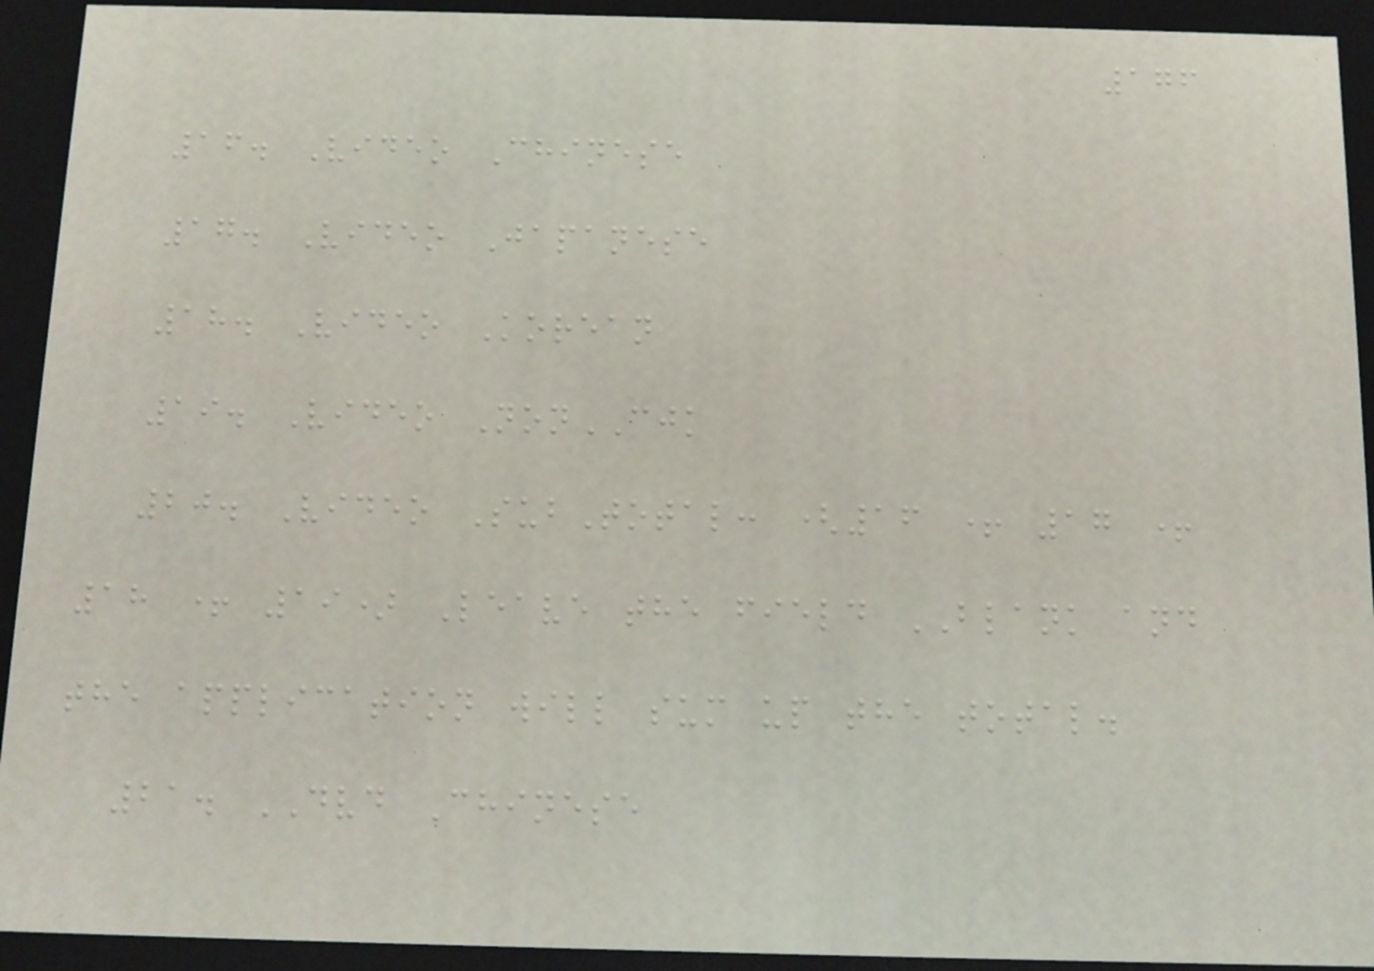176
16. Video Chinese
17. Video Japanese
18. Video Korean
19. Video NonCJK
20. Video SubTotal: (16 + 17 +
18 + 19) Leave the field BLANK and
the application will sum up the total.
21. DVD Chinese
